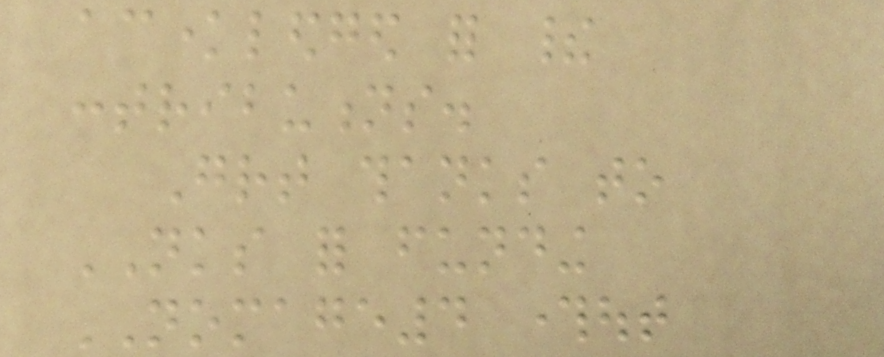acknowledged for their
contributions.
Great thanks to
NKS for funding
NOMAGE4 throughout
